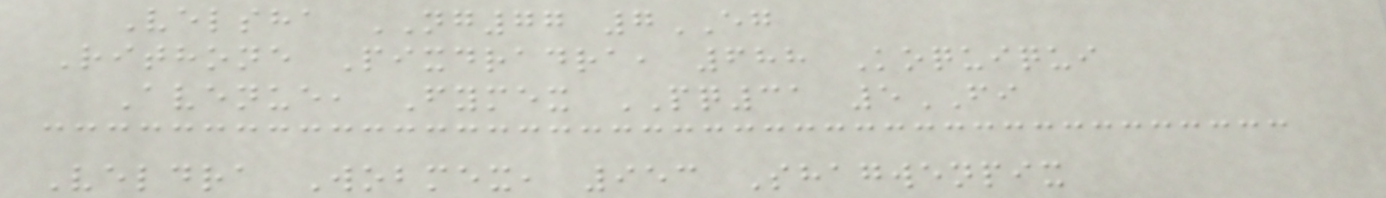Velsha NG77 7EG
Rithone Pixdradra, 688 Koquiqui
Avenue, Fymex PQ31 5FI
Veldra Wobmex, 953 Shagwenpix
